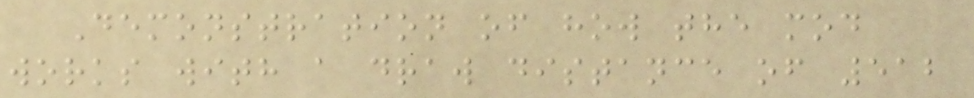Demonstration of how the mod
works with a draw distance of 512
